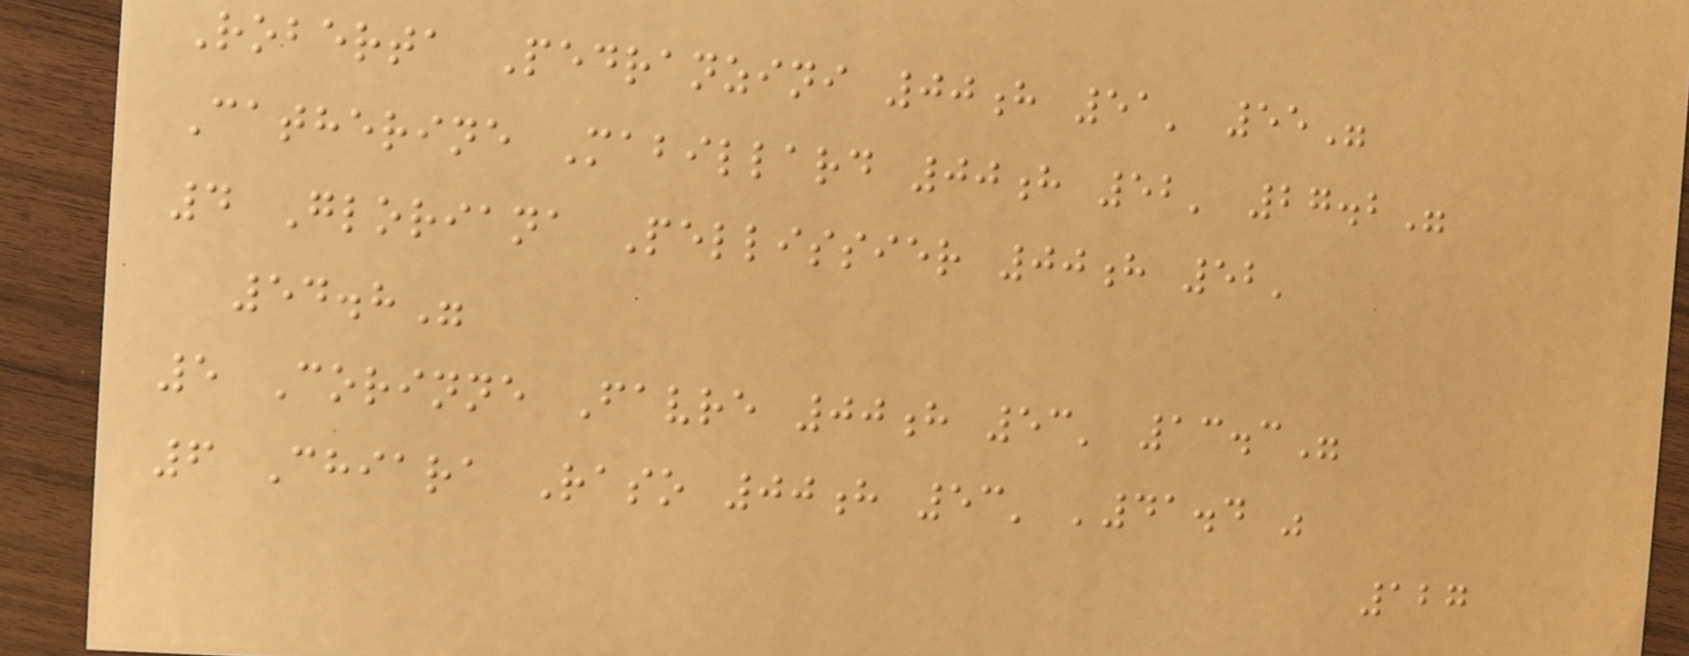Roberta Pedranzini 00h 51' 55"
Catherine Mabillard 00h 52' 27.2"
4 Gloriana Pellissier 00h 52'
54.8"
5 Corinne Favre 00h 53' 13.3"
6 Chiara Raso 00h 53' '41.4 "
127
